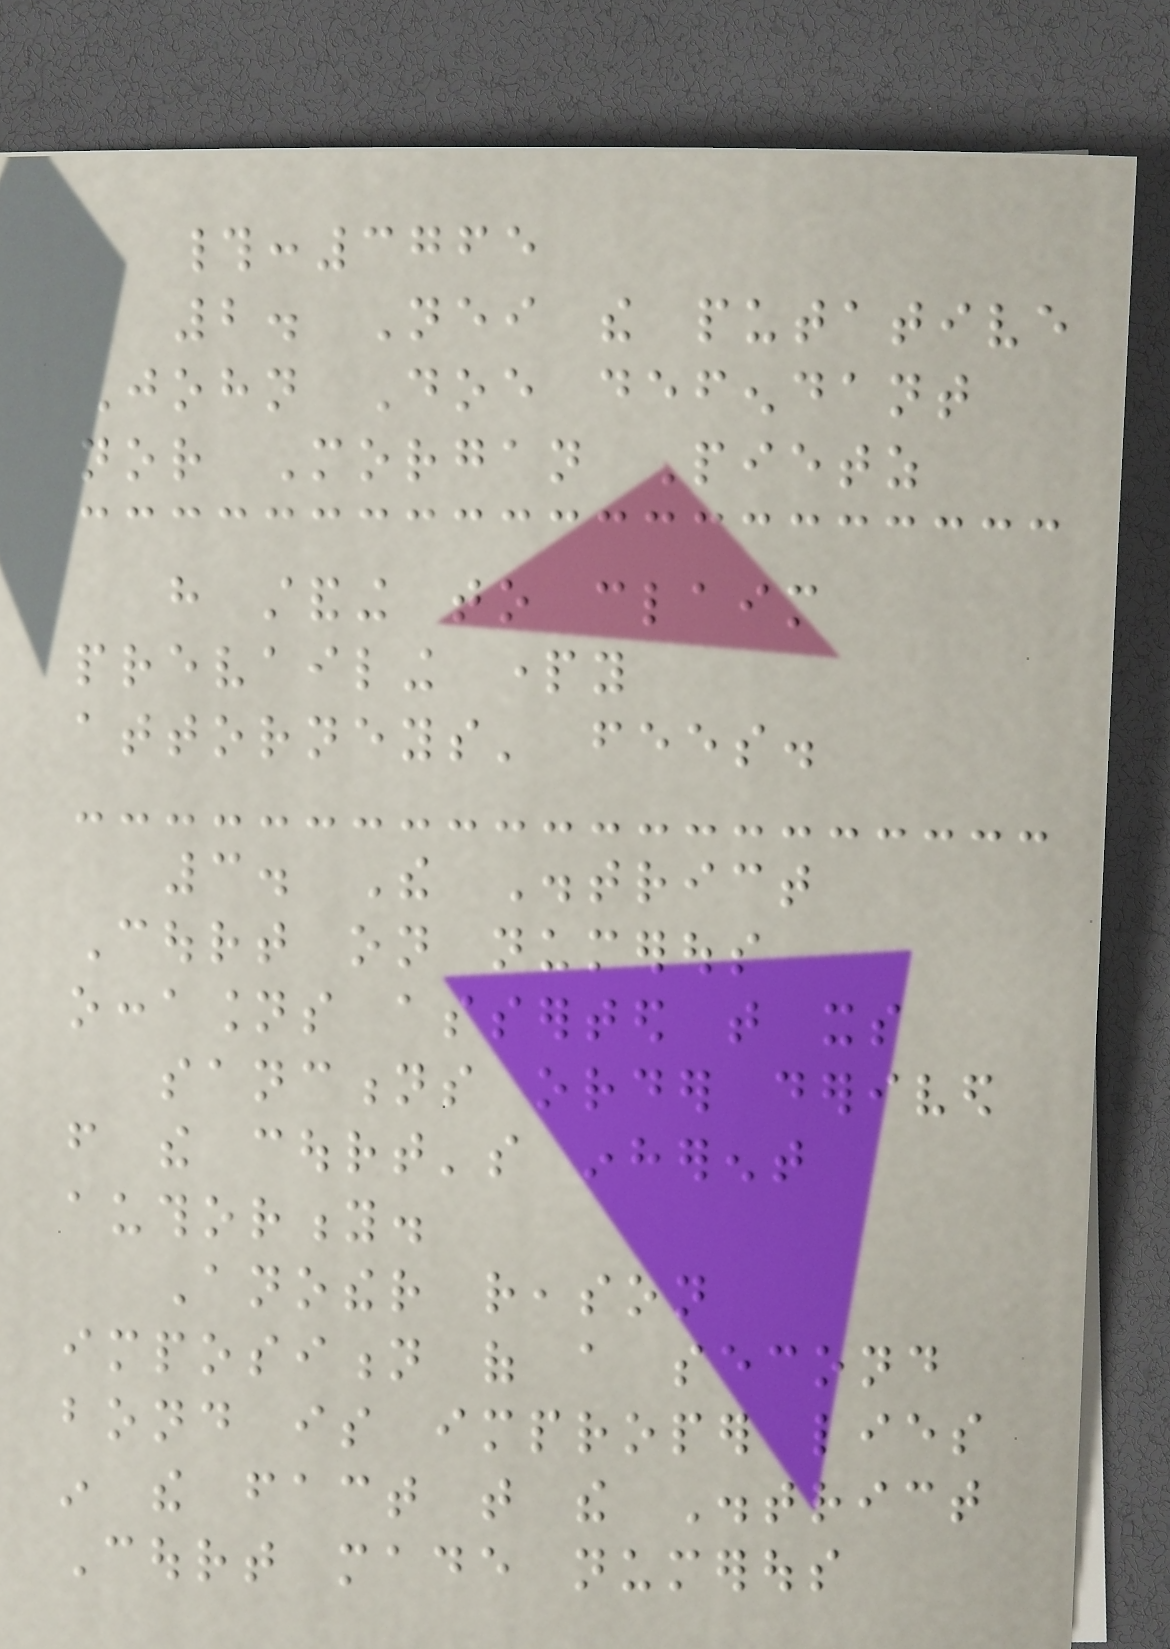#:3765
2. Neither the putative
John Doe defendant
nor Morgan Pietz
have standing to claim
prevailing party
attorneys' fees.
3. The District
Court on numerous
occasions asserted that its
sanctions order derived
from the court's inherent
authority.
Another reason
imposition of a second
bond is improper lies
in the fact that the District
Court made numerous
